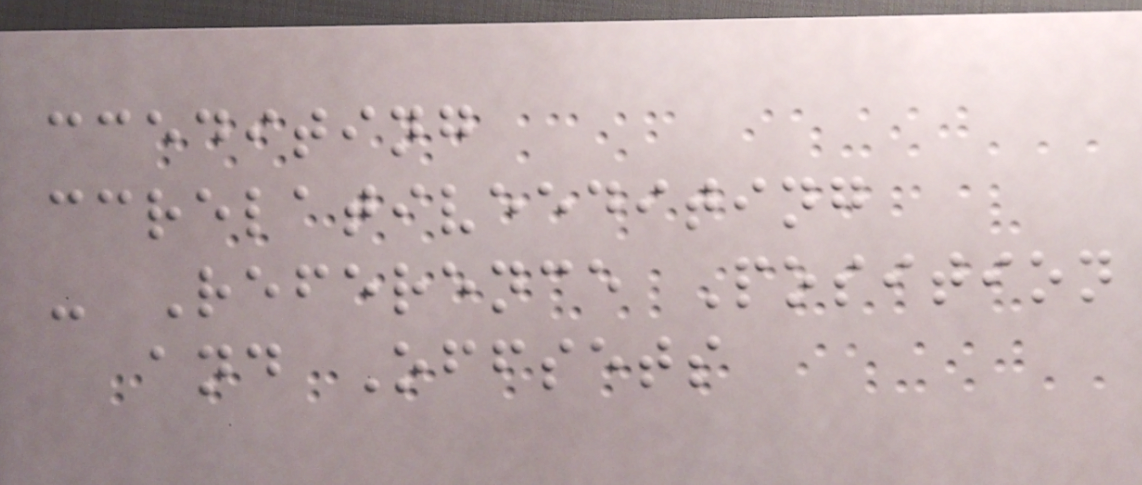ccediting
ccrelativeediting
- Reference Position
and Offsets
